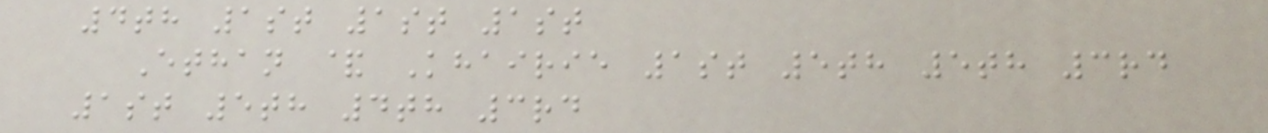4th 1st 1st 1st
Ethan & Khairie 1st 5th 5th 3rd
1st 5th 4th 3rd
